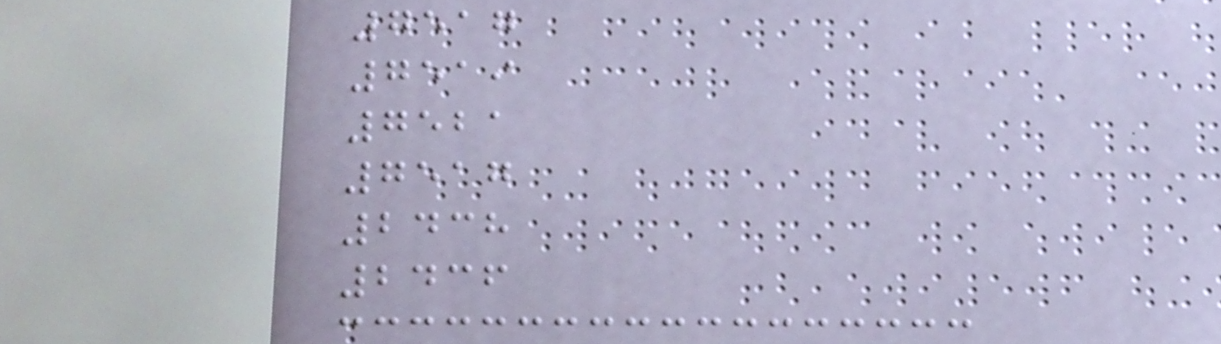7517
7519
7521
7517
2438
2436
